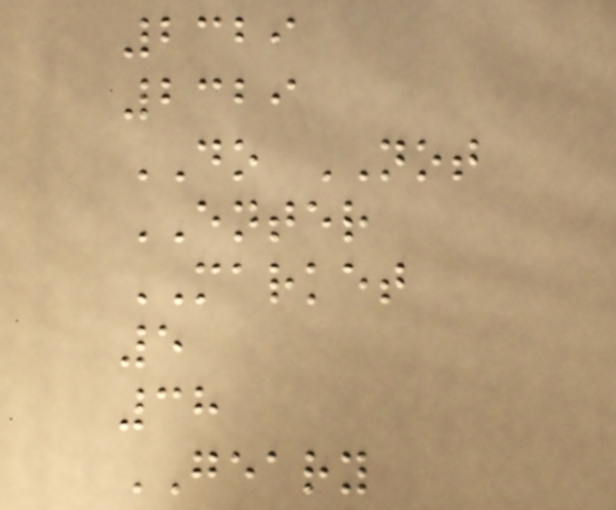2329
2329
DO NOT
ENTER
MARKET
5
38
GEARY
